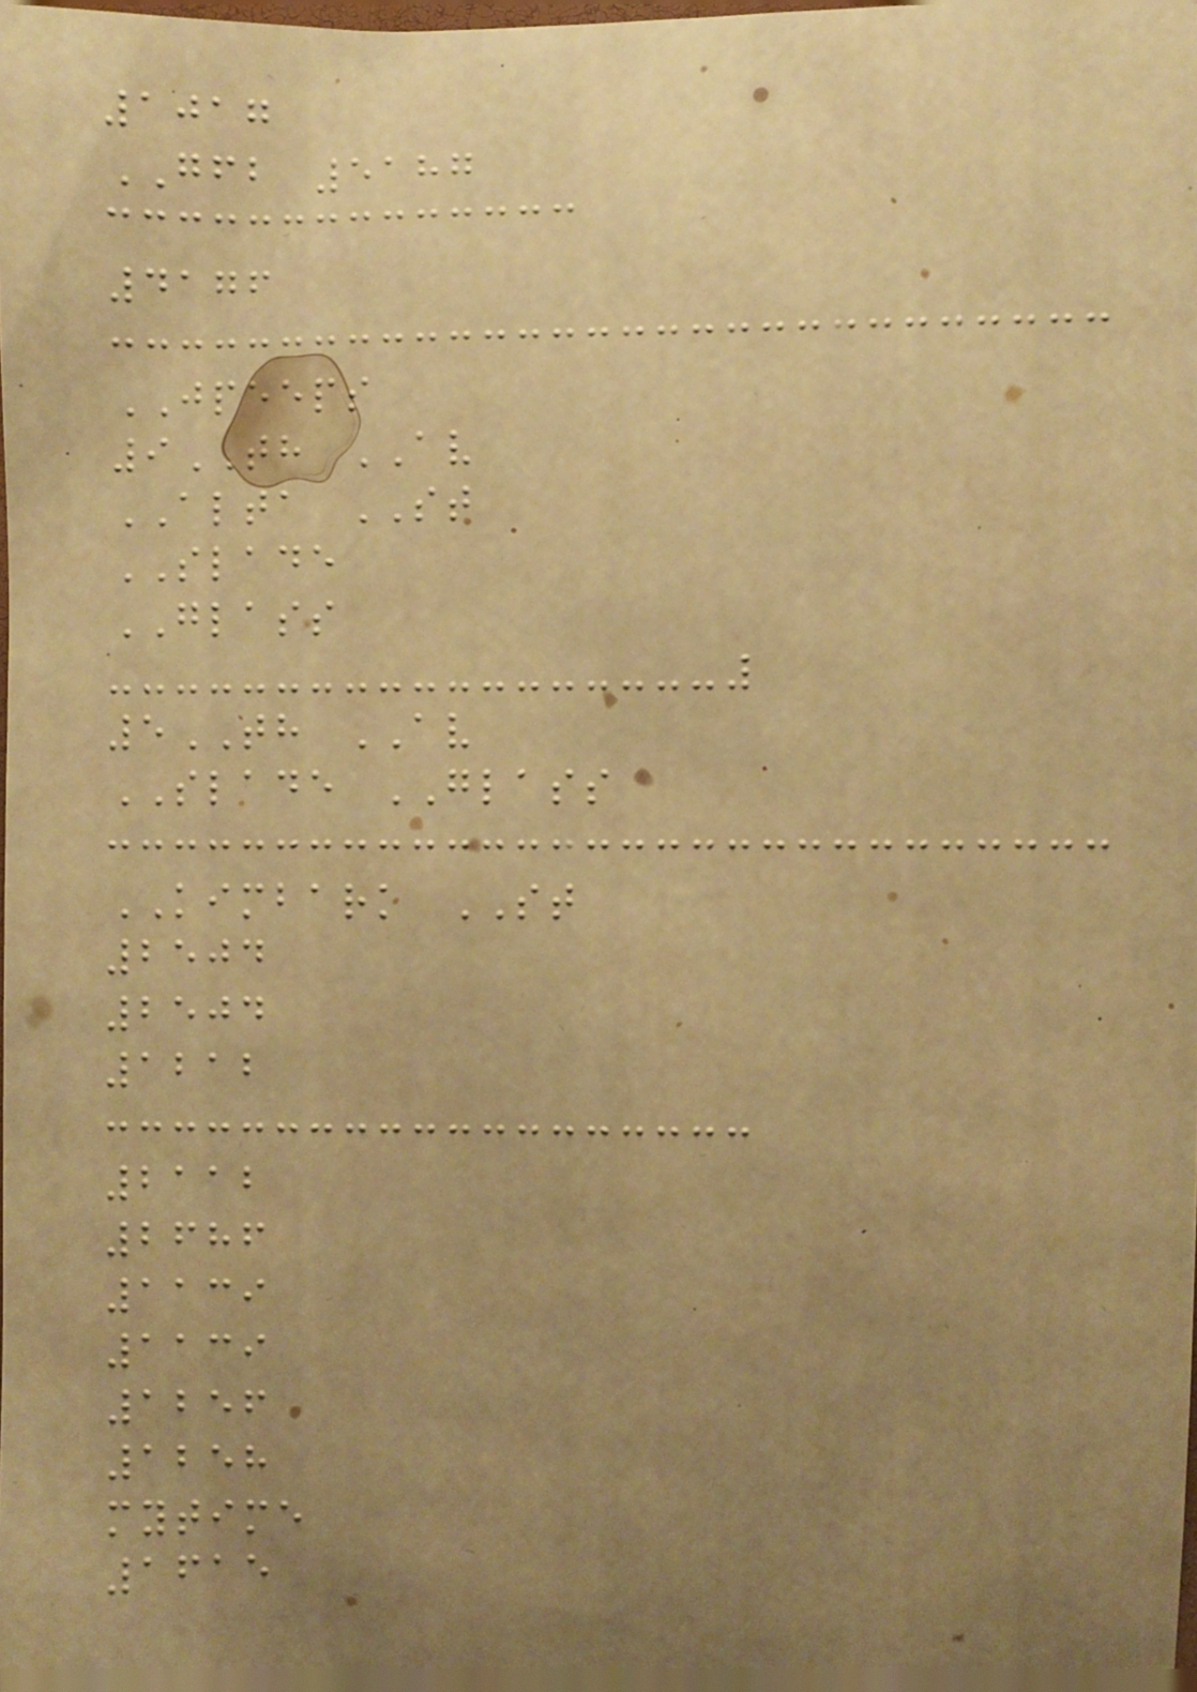1017
GFB 5187
4176
JPEEPS
9TH AV
ALTA ST
SLADE
GLASS
5TH AV
SLADE GLASS
KIMBARK ST
2504
2504
1212
2112
2686
1139
1139
1256
1258
mytime
1615
